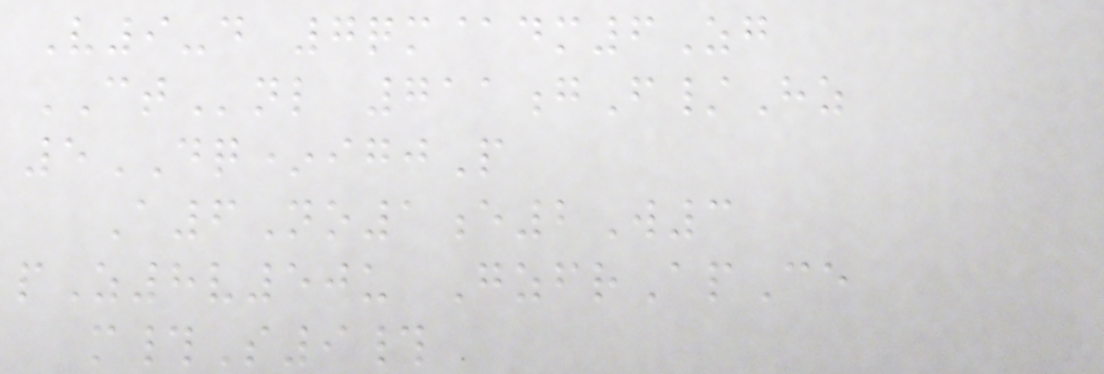V9-d 7qm@dm6Zg
CTnl 711gF/Hz
5DQ*igjP
A6No1e2W3
pZ8v50u GzfrApCe
m#S9#
